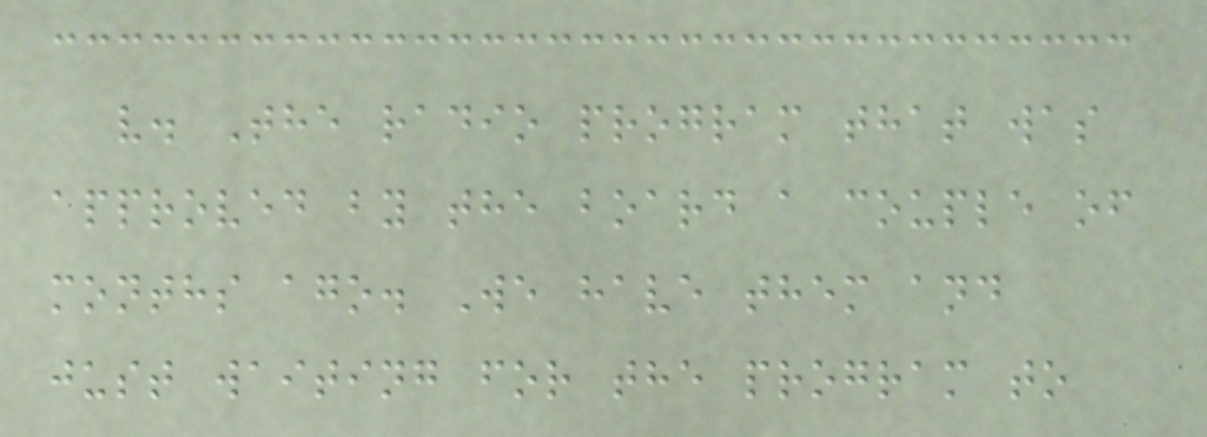v. The radio program that was
approved by the board a couple of
months ago. We have them and
just waiting for the program to
